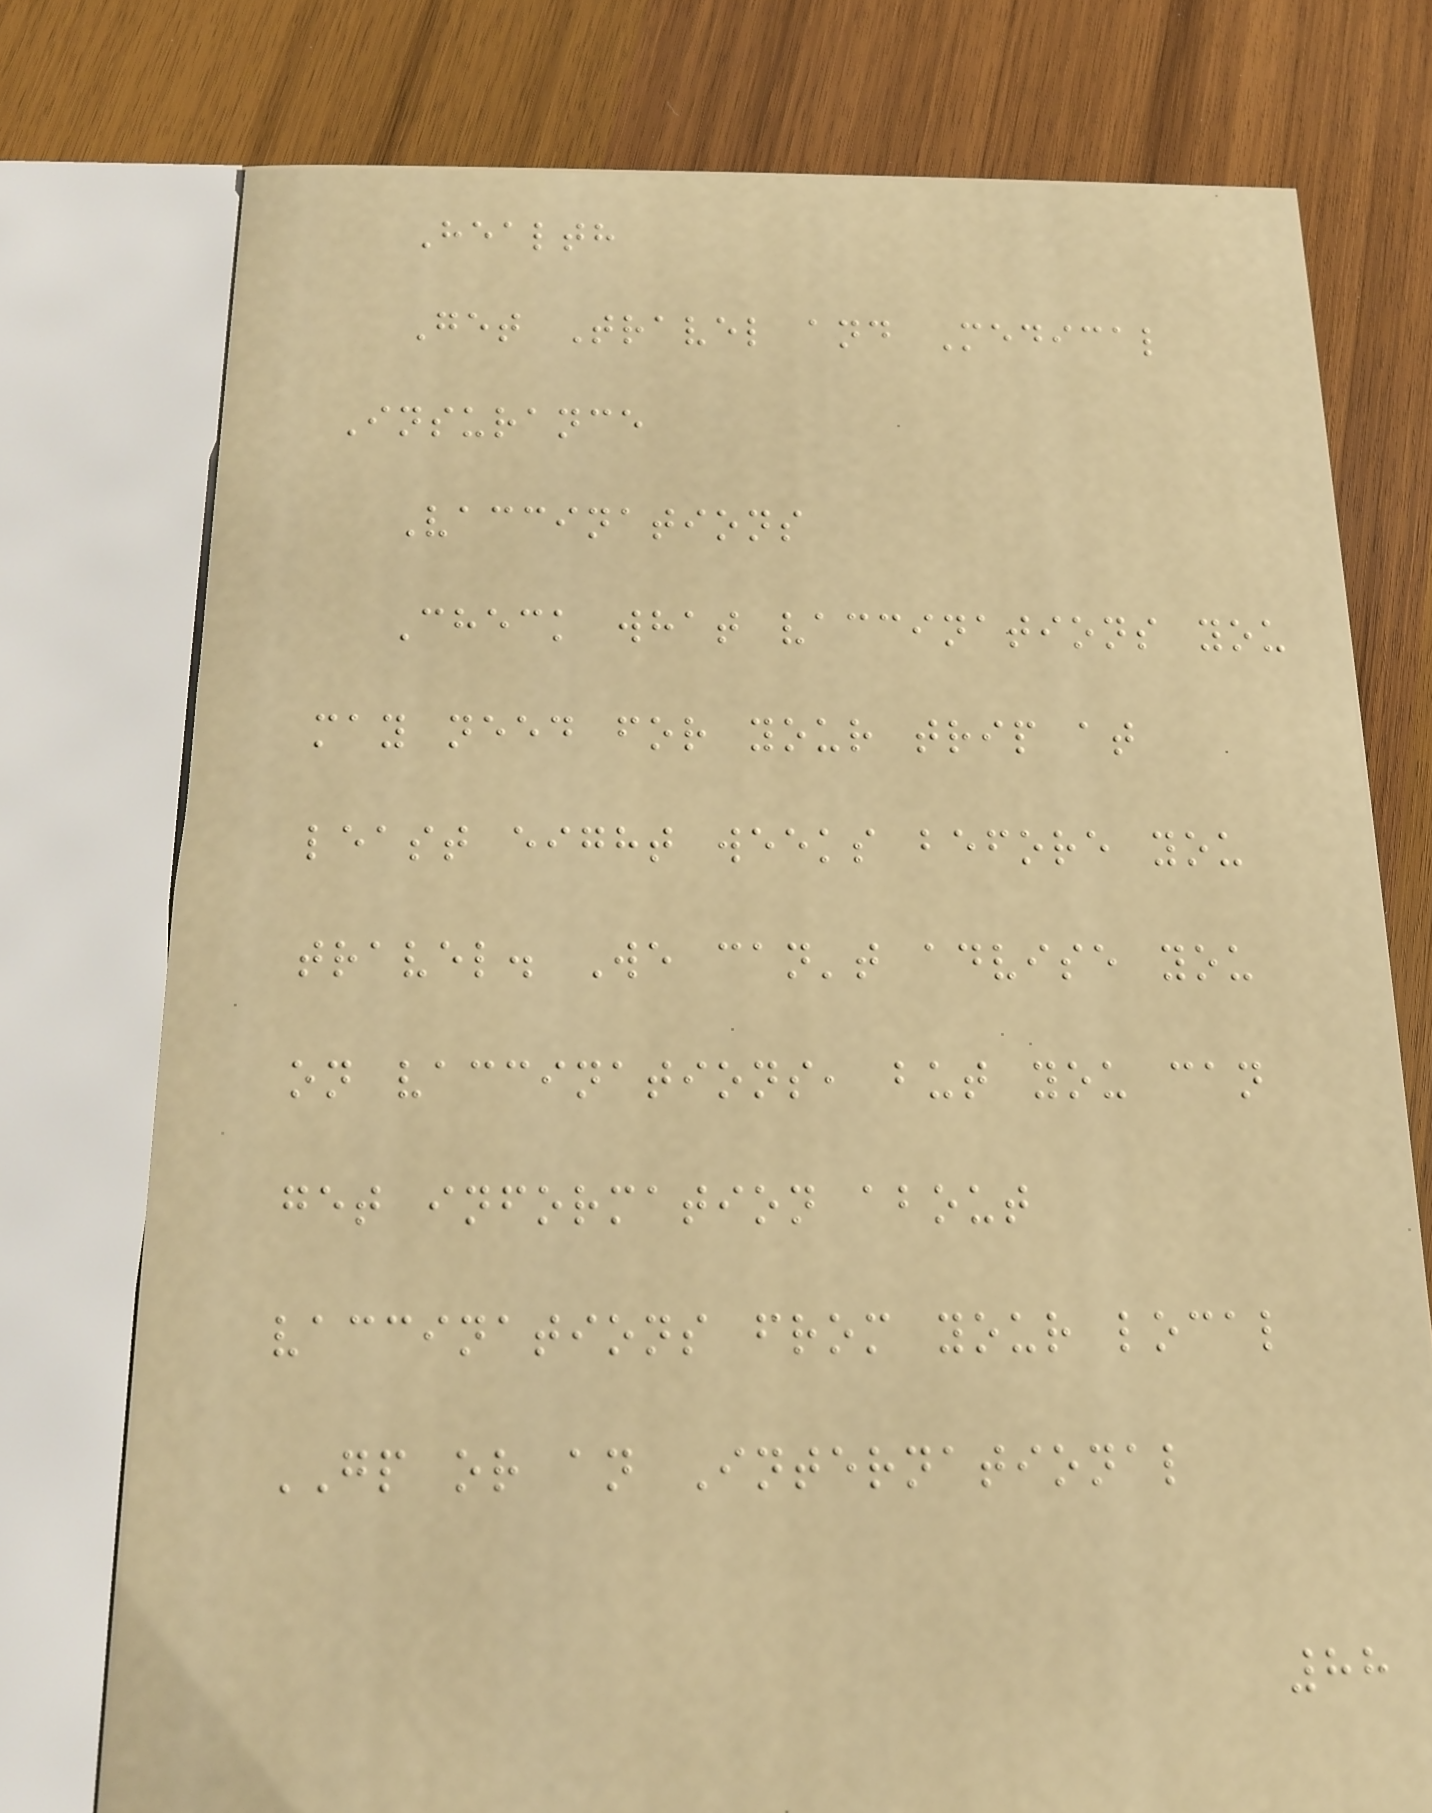Health
Get Travel and Medical
Insurance
Vaccinations
Check what vaccinations you
may need for your trip at
least eight weeks before you
travel. We can't advise you
on vaccinations, but you can
get information about
vaccinations from your local
GP or an International
88
